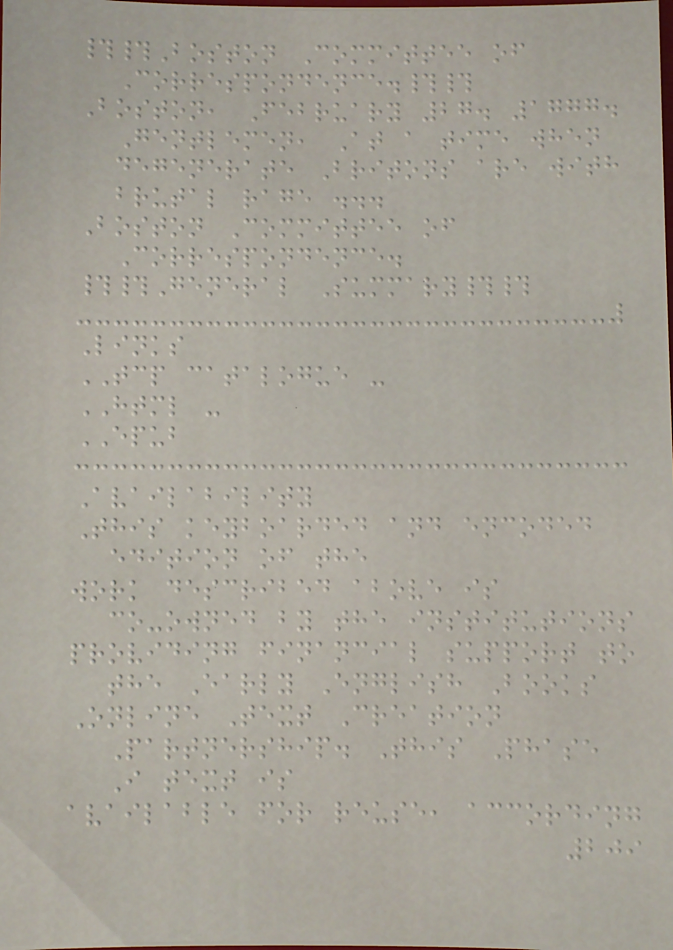##Boston Committee of
Correspondence.##
Boston, February 27. 1777.
Gentlemen, At a time when
degenerate Britons are with
brutal rage ...
Boston Committee of
Correspondence.
##General Summary##
Links
TCP catalogue -
HTML -
EPUB
Availability
This keyboarded and encoded
edition of the
work described above is
co-owned by the institutions
providing financial support to
the Early English Books
Online Text Creation
Partnership. This Phase
I text is
available for reuse, according
209
